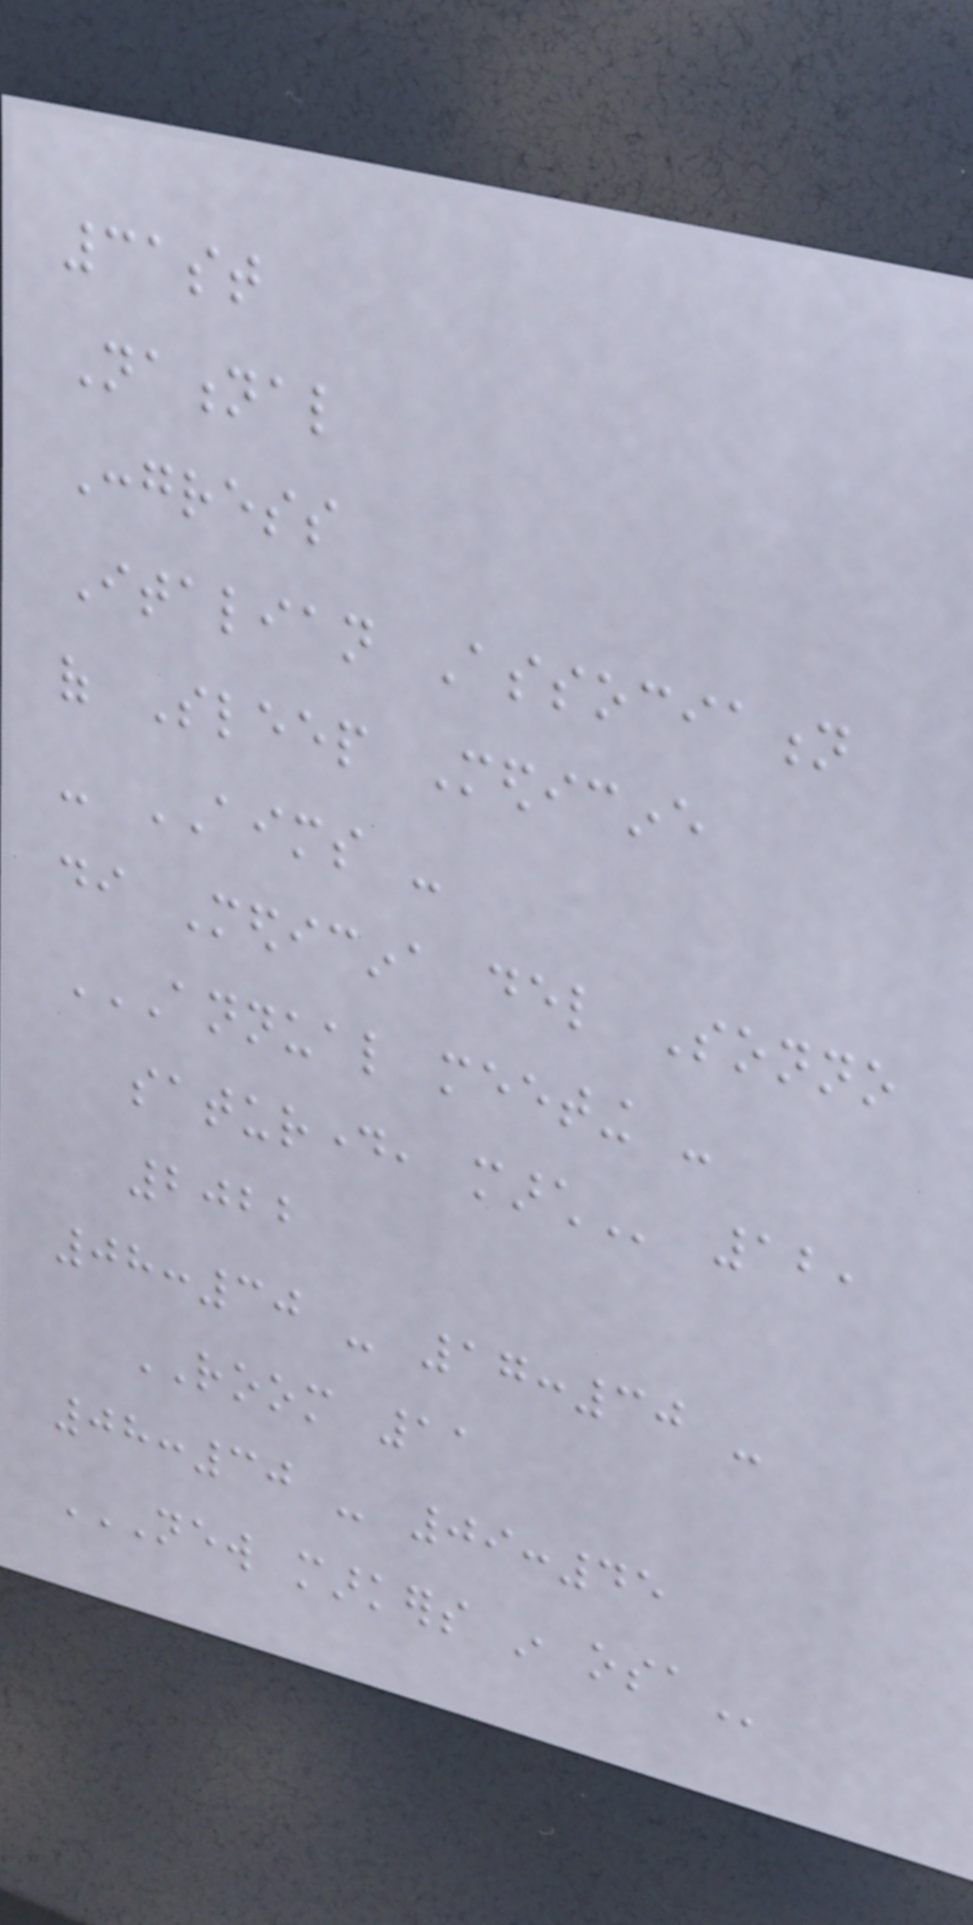31st
National
Congress
Italian Association
of Sleep Medicine
- AIMS -
di Medicina del Sonno
ANNUAL MEETING -
SATURDAY, MARCH 12,
2022
08:30 - 17:30 -
ROOM 11
08:30 - 09:45
NEW MARKERS IN OSA
